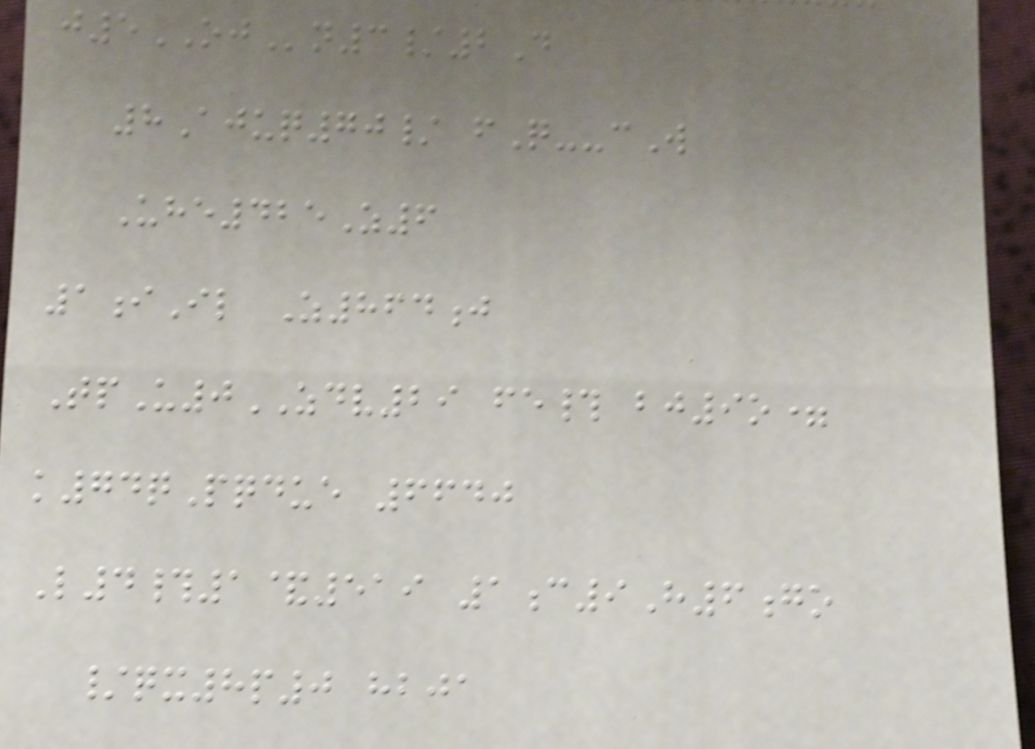j5OJn3/2D
8Ajuq70/ fQ--cW
Uhe425Z6
1iIl Z864j
TpU0ZDV29 fe# bj9o=
k74qPqdue 6640
L4#1&519 1c9H6go
/qx8p0 hbja
